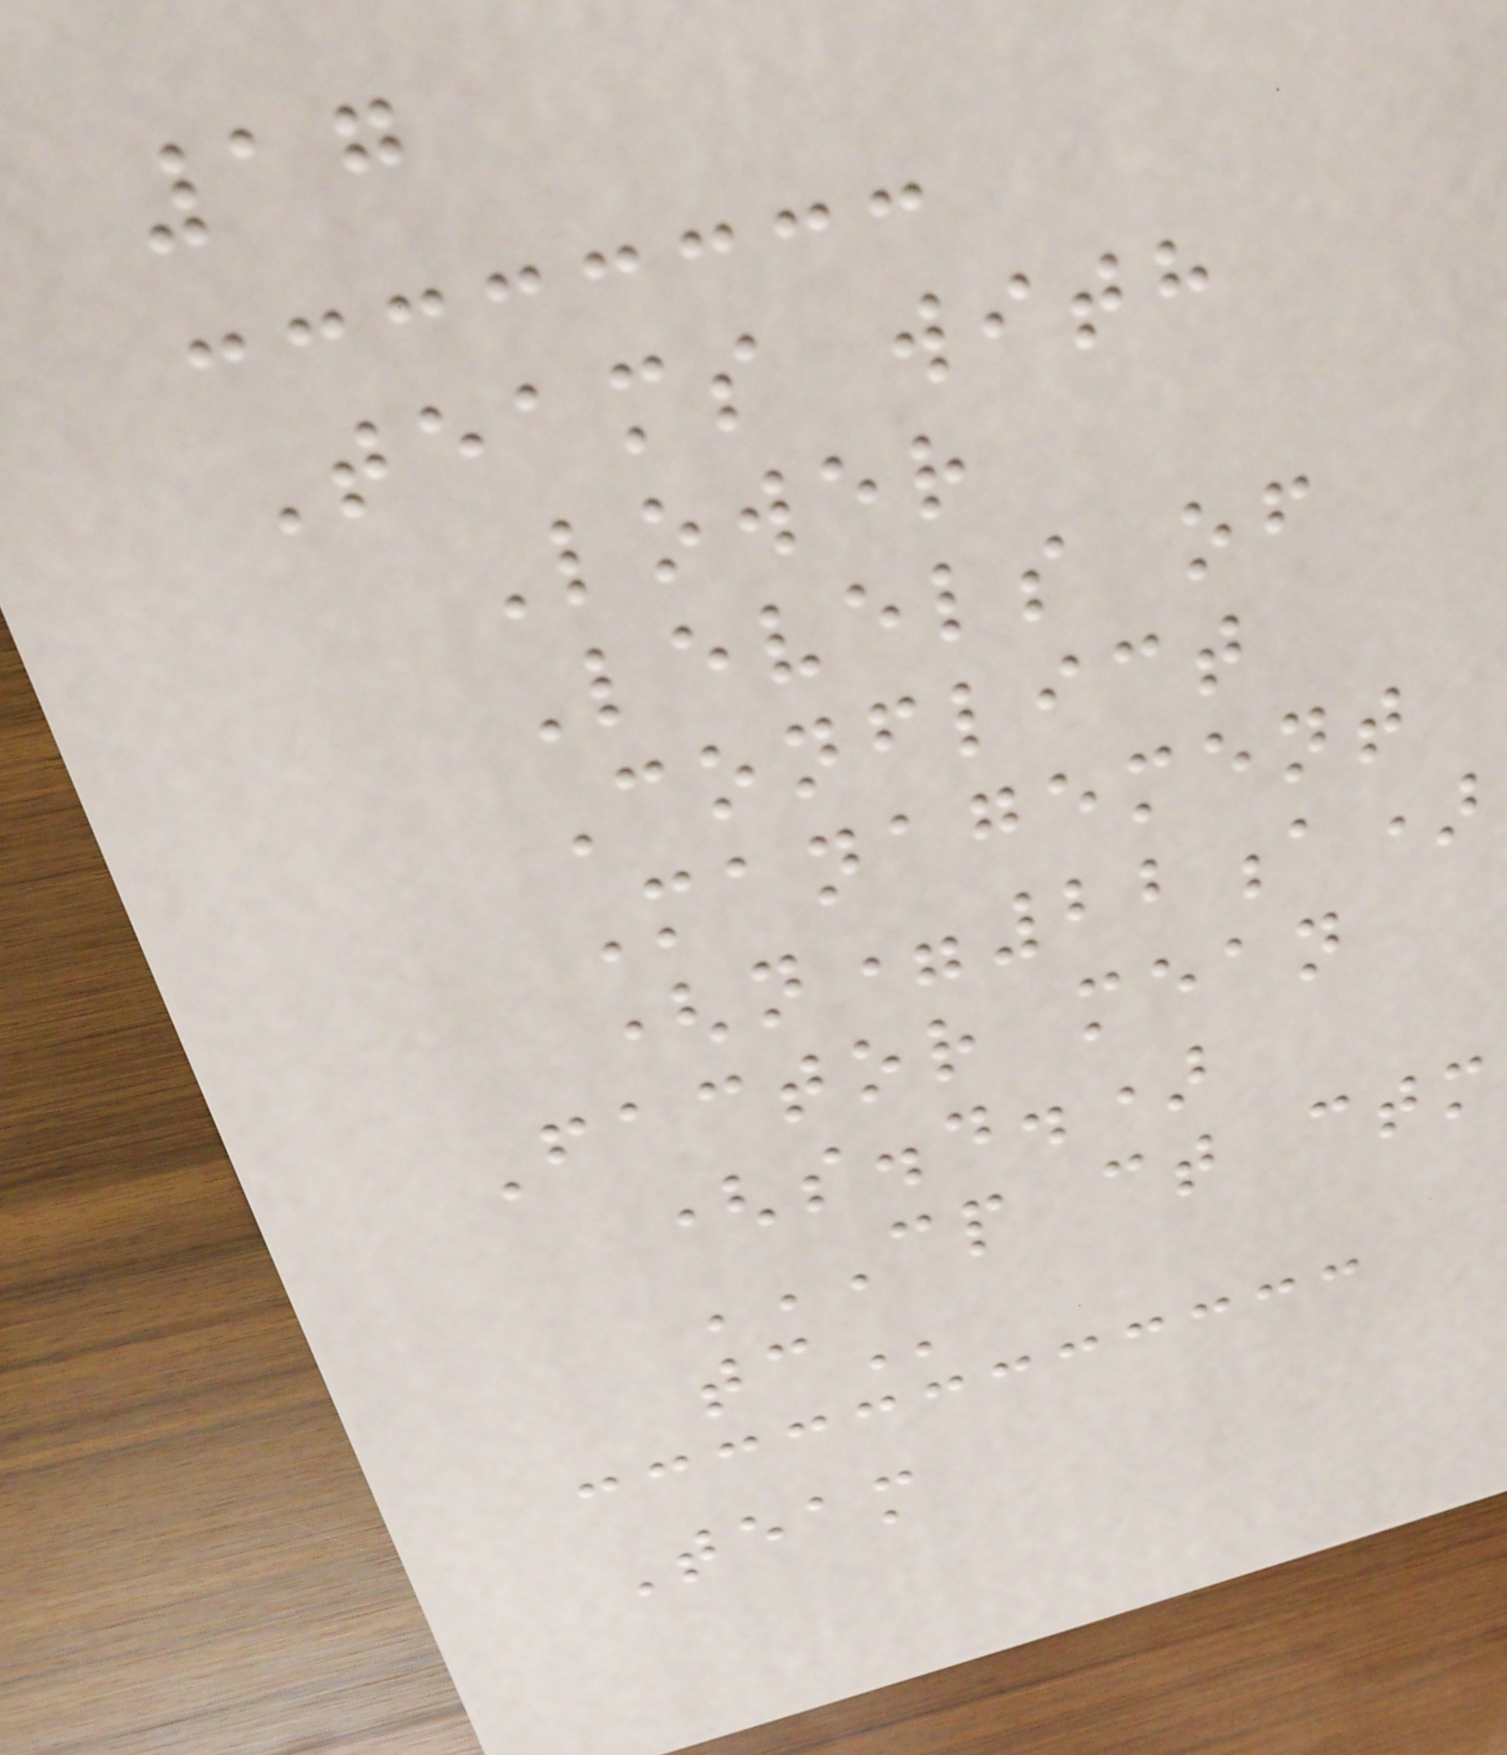17
Teams with
Lower
Levels of
Conflict
Management
(n=22a)
Factor mean
(s.d.)
CP CT CTM
TC
Team
